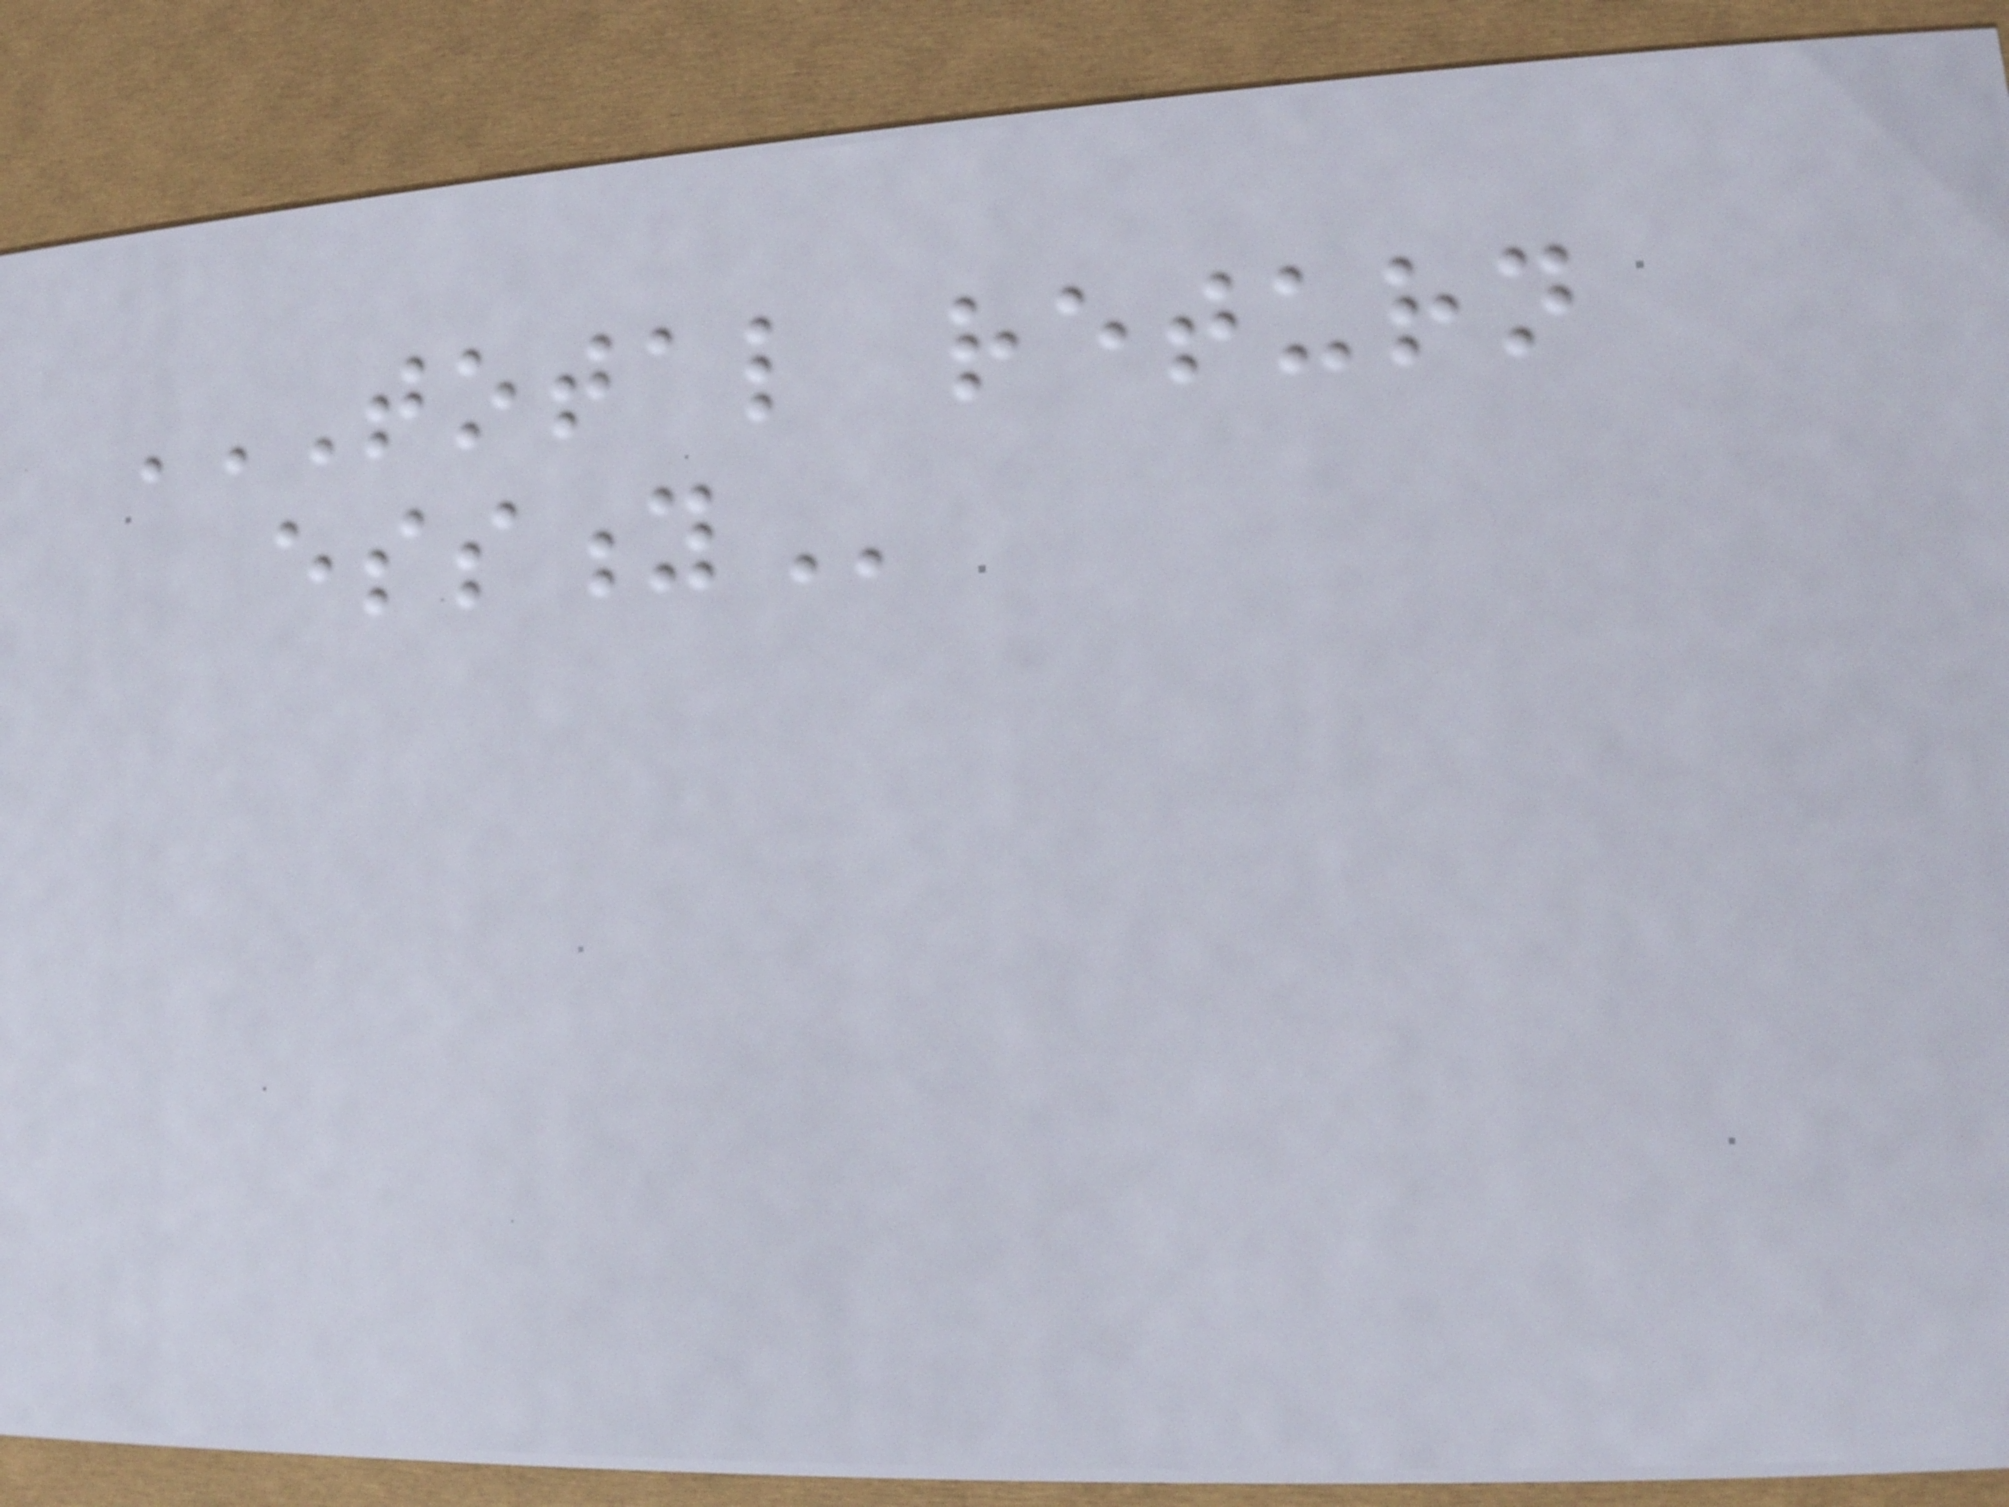TOTAL RETURN
ESSITY
